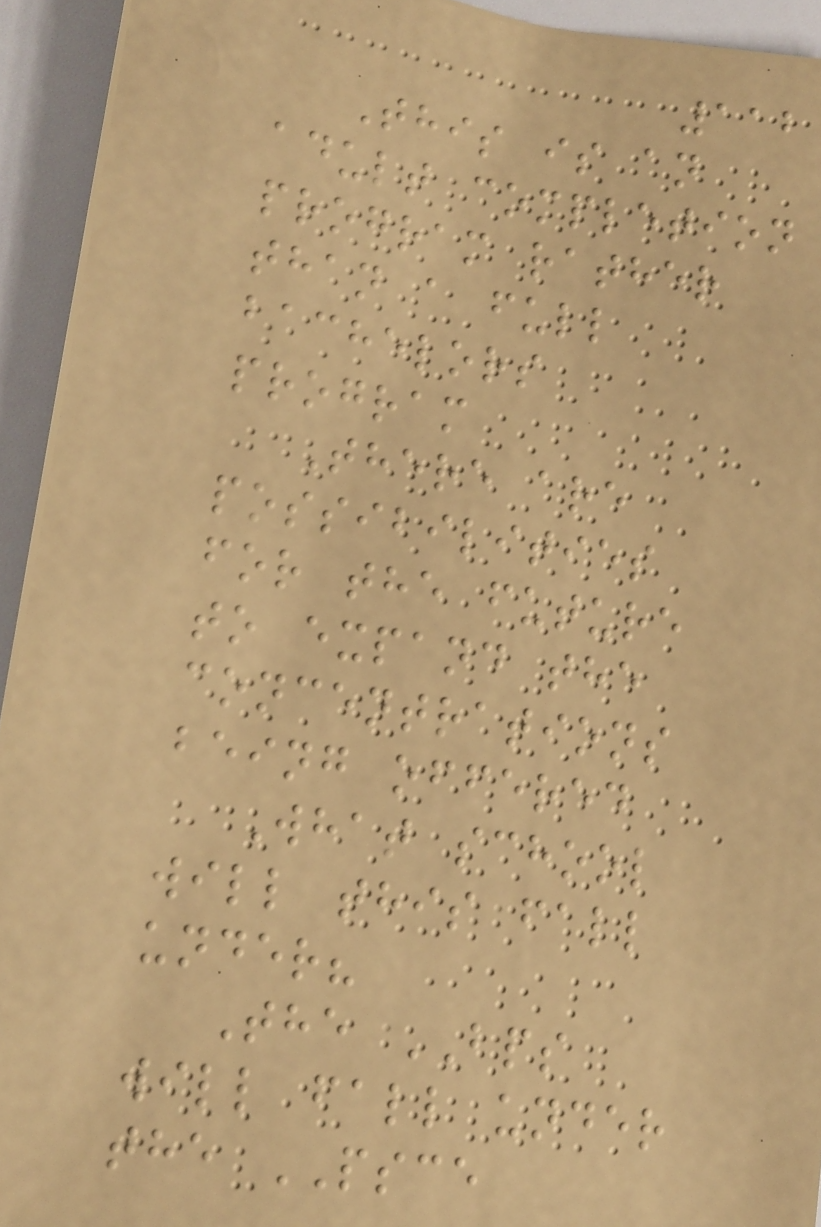112
This is an
adult completion
program rather
than a full
bachelors
program
There are
possibilities
for the future
to expand the
concentrations
being offered
What school
will this fall
under?
The BPS
will fall under
the PSCE
